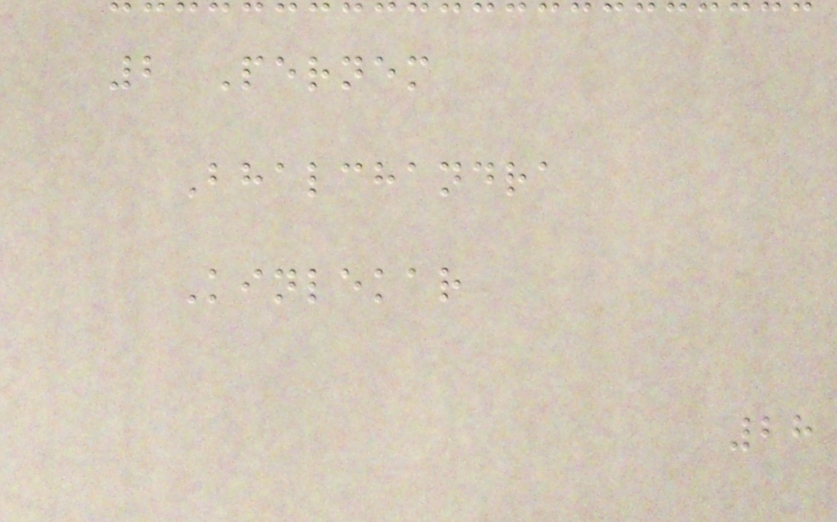2 Pernem
Bhalchandra
Kinlekar
28
